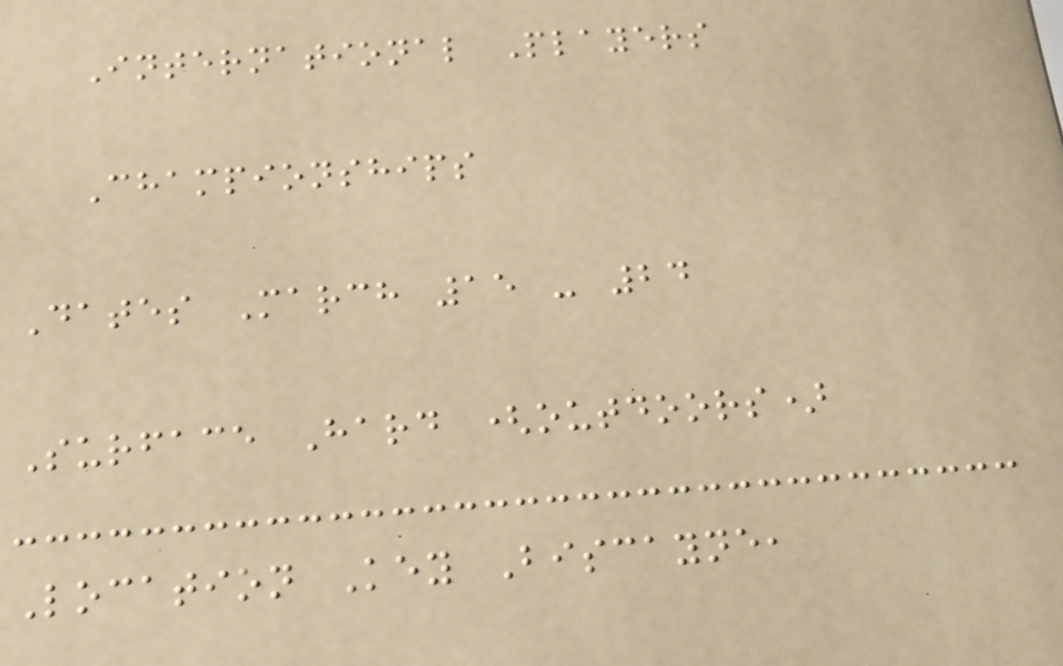International Players
Championships
Dates March 15 - 24
Surface Hard (outdoors)
Location Key Biscayne,
